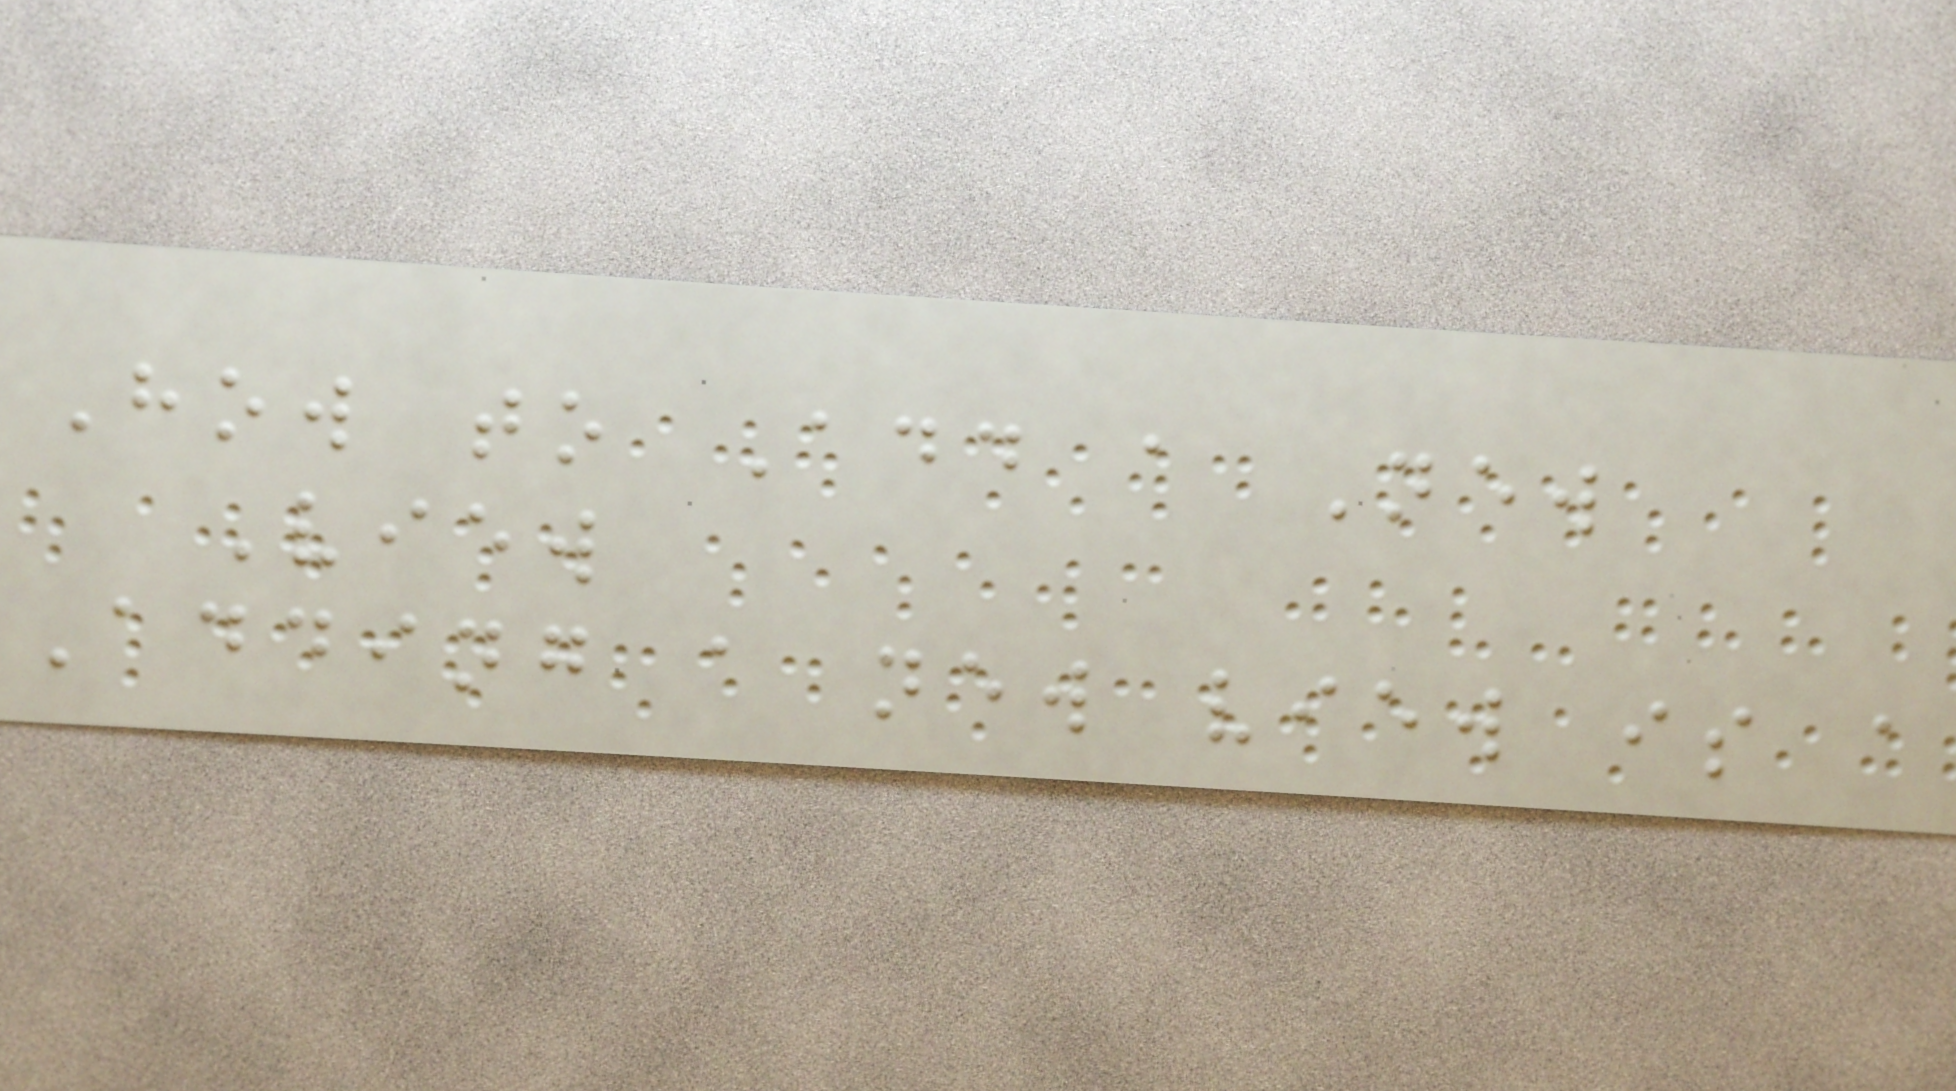How to Add a New
View
Adding a new view is a
